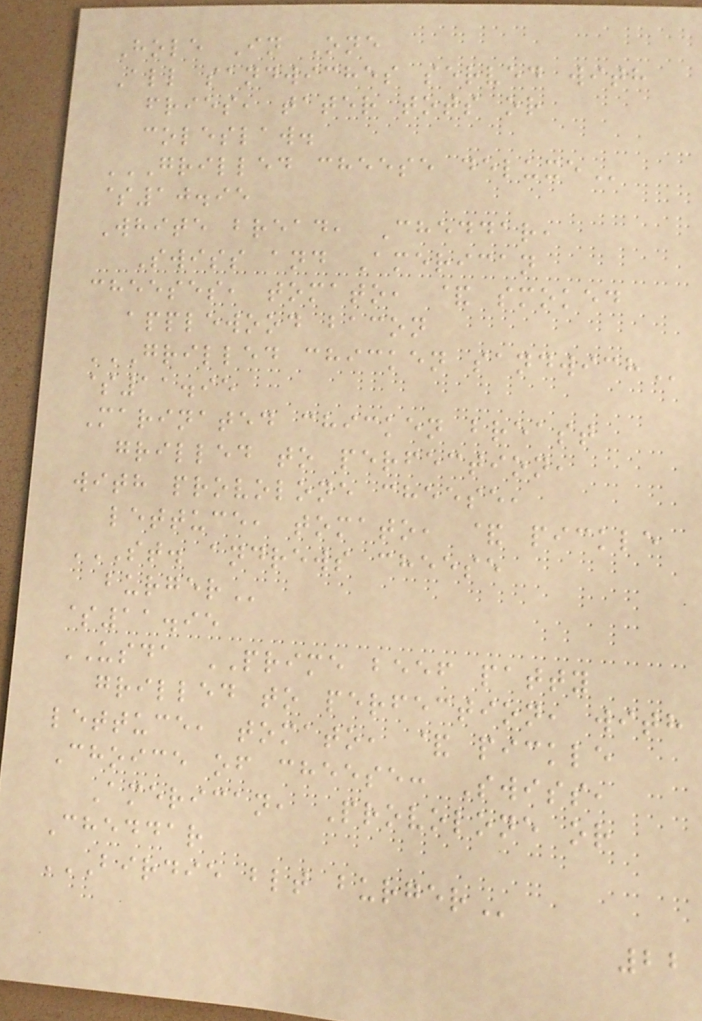Hole In One
All sandwiches served with
fries, tater tots or
coleslaw.
GRILLED CHEESE DELUXE
$10.95
White bread, Cheddar,
Swiss and American
cheeses, tomato, & smoked
applewood bacon
GRILLED CHICKEN SANDWICH
$11.95
Marinated chicken breast
grilled to perfection,
with provolone cheese,
lettuce, tomato, & pickle
ST. ANDREWS CHEESE
BURGER
$11.95
USDA PRIME beef patty
grilled to perfection, with
lettuce, tomato, & pickle
Choice of cheese: Swiss,
American, Provolone or
Cheddar
BIRDIE BLT BURGER
22
